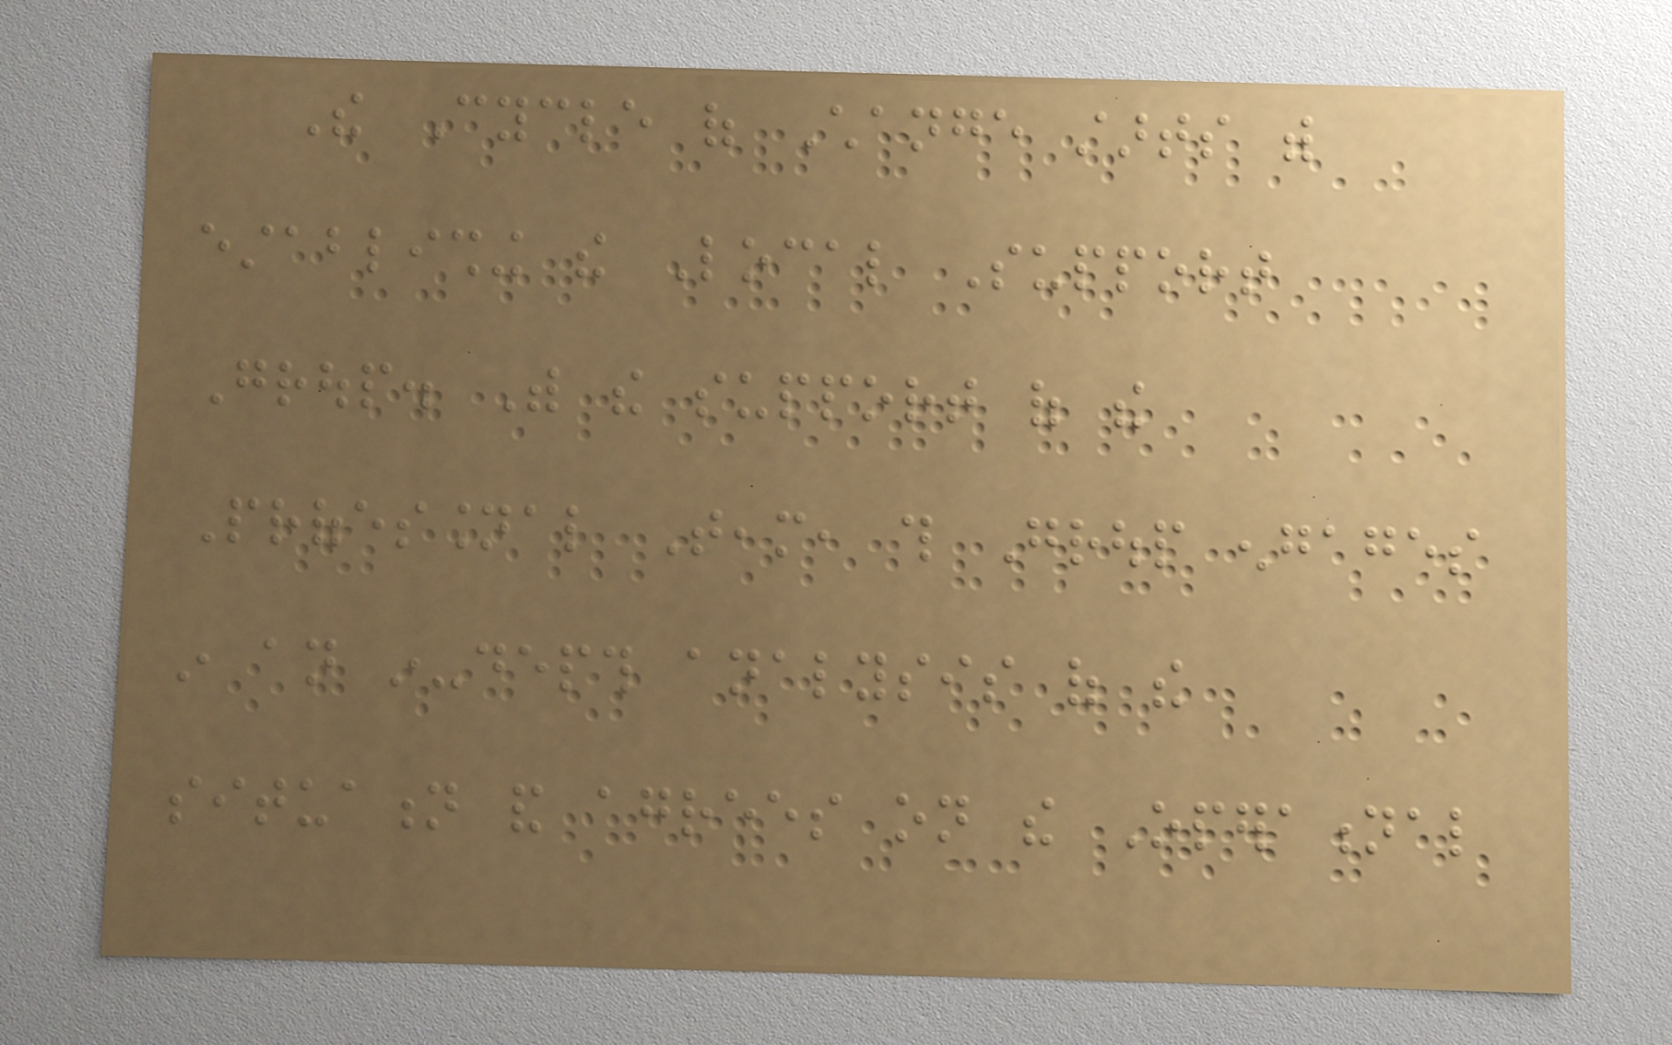The Cycle of Change starts with
establishing the Local Support
Group. With the support of the
Professional Team, this Group engages
in an in-depth analysis of the
situation and agrees on the Operational
